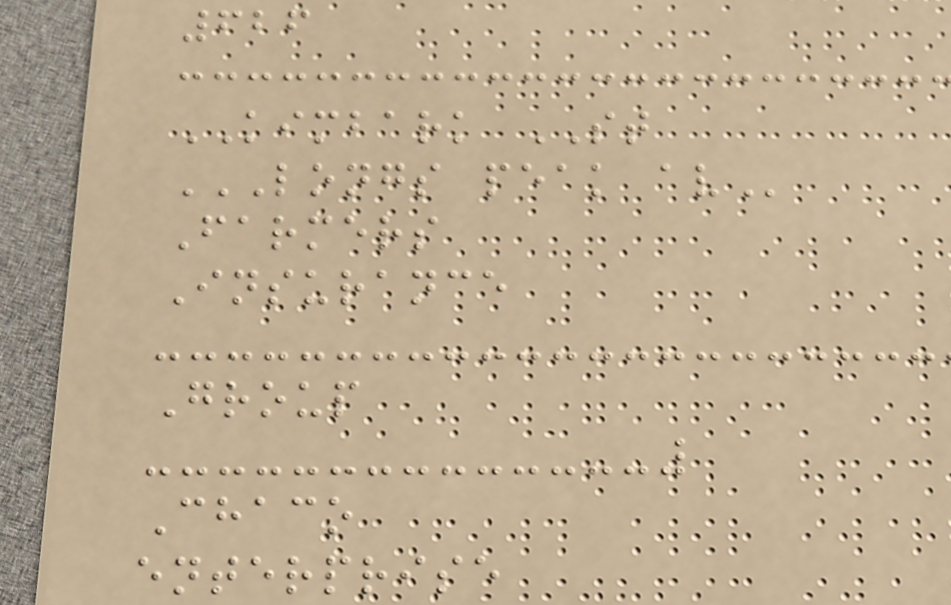626
KIMBARK ST
LONGS PEAK AV
Farmers
Insurance
Group
Chaco
enterprise
